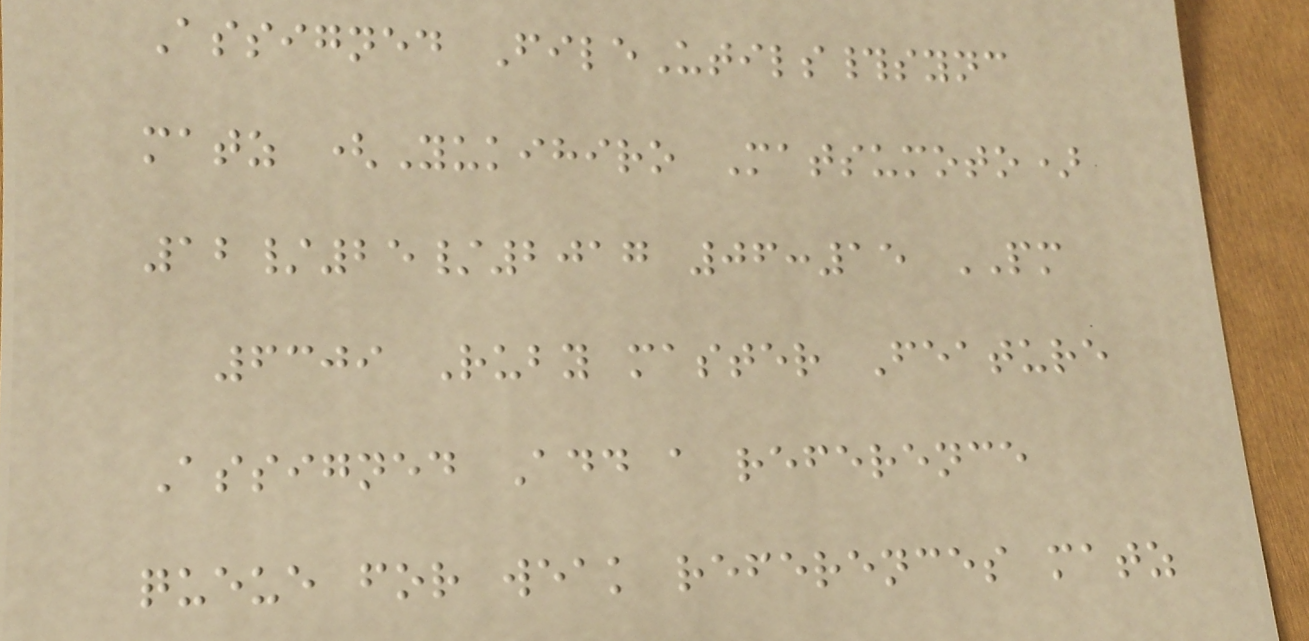Assigned FileUtils#sync
matz (Yukihiro Matsumoto)
12/25/2017 06:15 PM
6309 Ruby master Feature
Assigned Add a reference
queue for weak references matz
